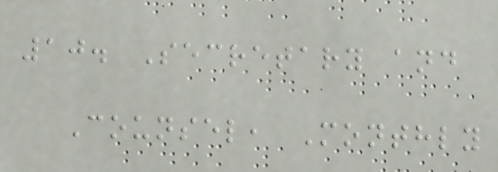10. Secretary and
Counsel, Monthly
